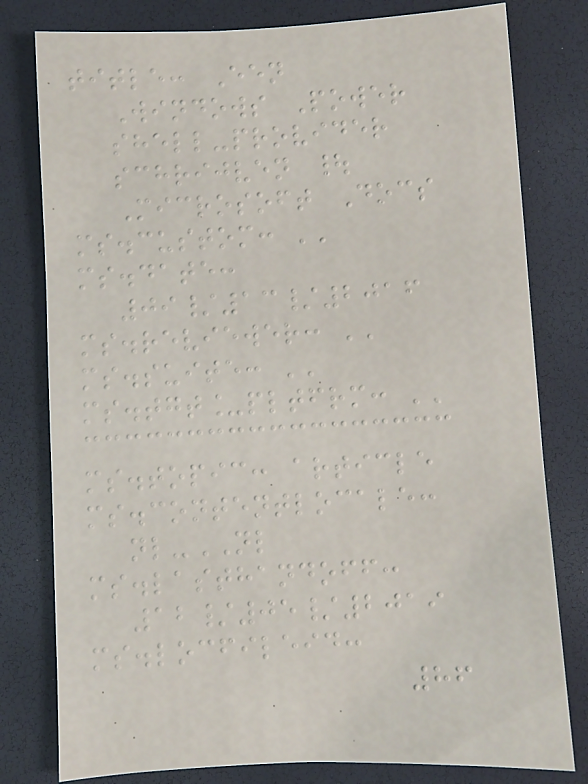title: Een
Windows Power
shell-provider
schrijven |
Microsoft Docs
ms.custom: ''
ms.date:
09/13/2016
ms.reviewer: ''
ms.suite: ''
ms.tgt_pltfrm: ''
ms.topic: article
ms.contentlocale:
nl-NL
ms.lasthandoff:
12/05/2019
ms.locfileid:
86
